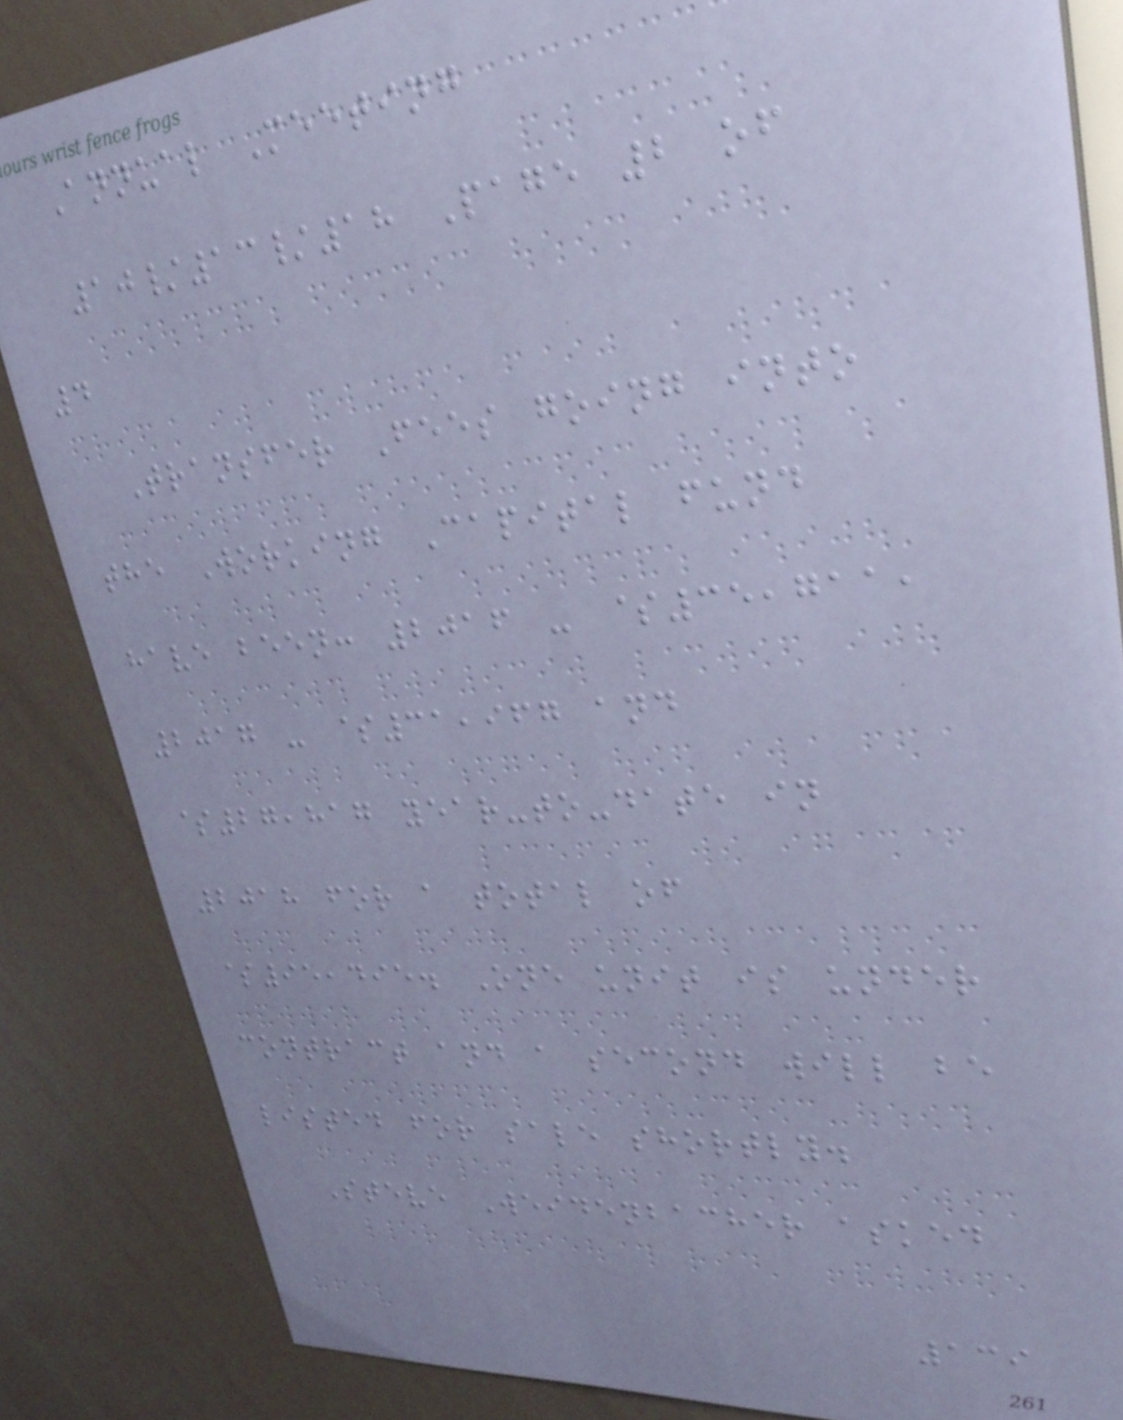Annual Meeting
10/13/18 Page 2 of
4
Transfer Fees going into
the Working Capital fund
have been: 2016 - $35,711,
2017 - $31,967 and
$27,817 year-to-date in
2018 for a total of
$95,495. One unit is under
contract and a second will be
listed for sale shortly.
Steve Weidenbacher asked
139
